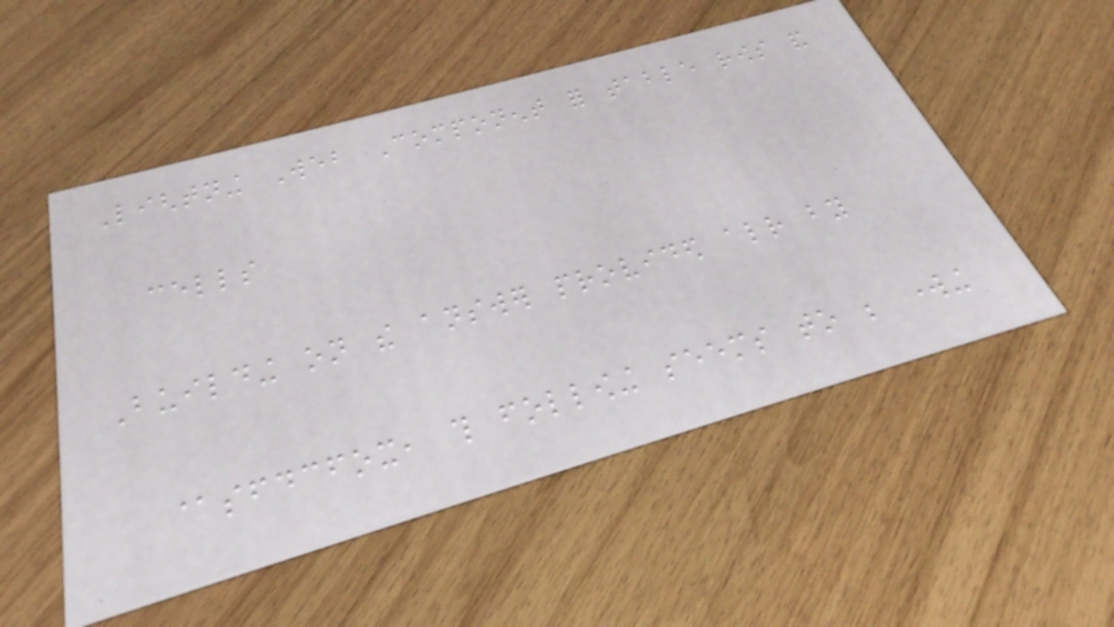Lightning Web Component for table rows and
cells
Building on the answer provided already by
@sfdcfox, this following seems to be working
